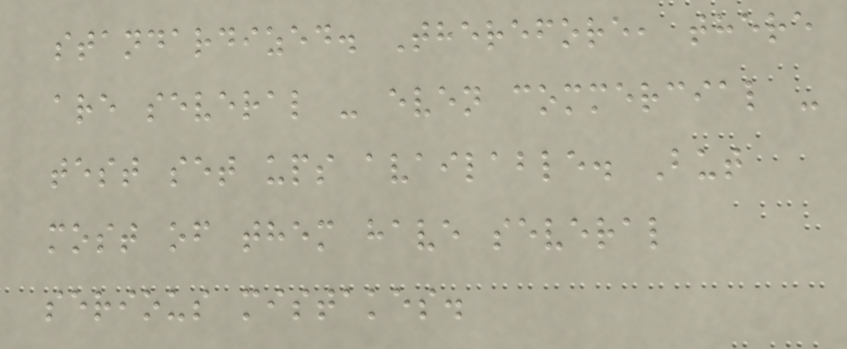standardized. Therefore, there
are several - even commercial -
test set ups available. But
most of them have several
serious mistakes.
